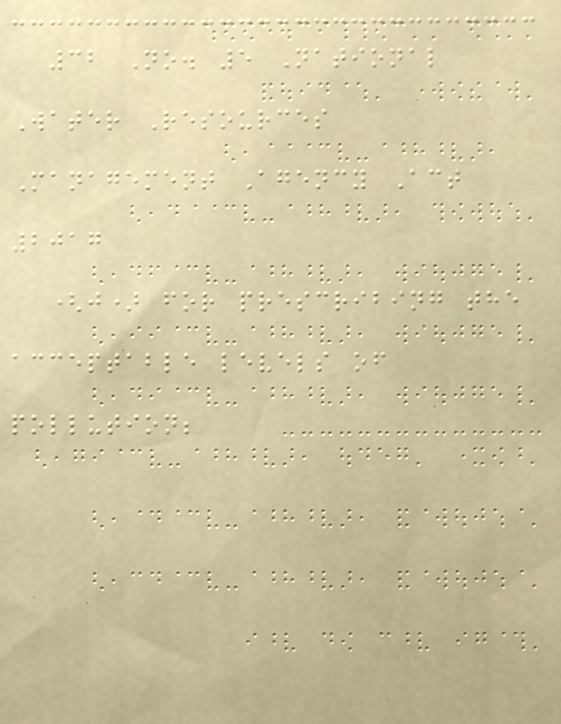32 No. 5 National
Water Resources
Management Agency Act
2017
(j) for prescribing the
acceptable levels of
pollution;
